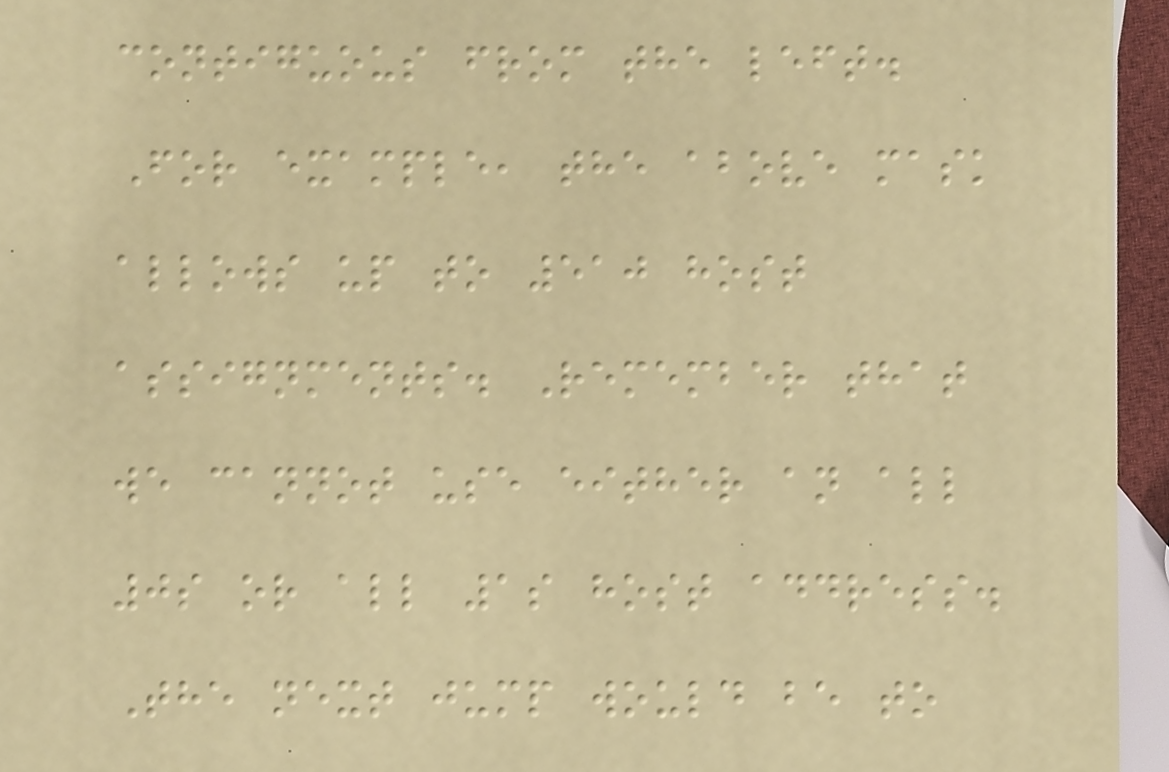contiguous from the left.
For example, the above mask
allows up to 510 host
assignments. Remember that
we cannot use either an all
0s or all 1s host address.
The next jump would be to
